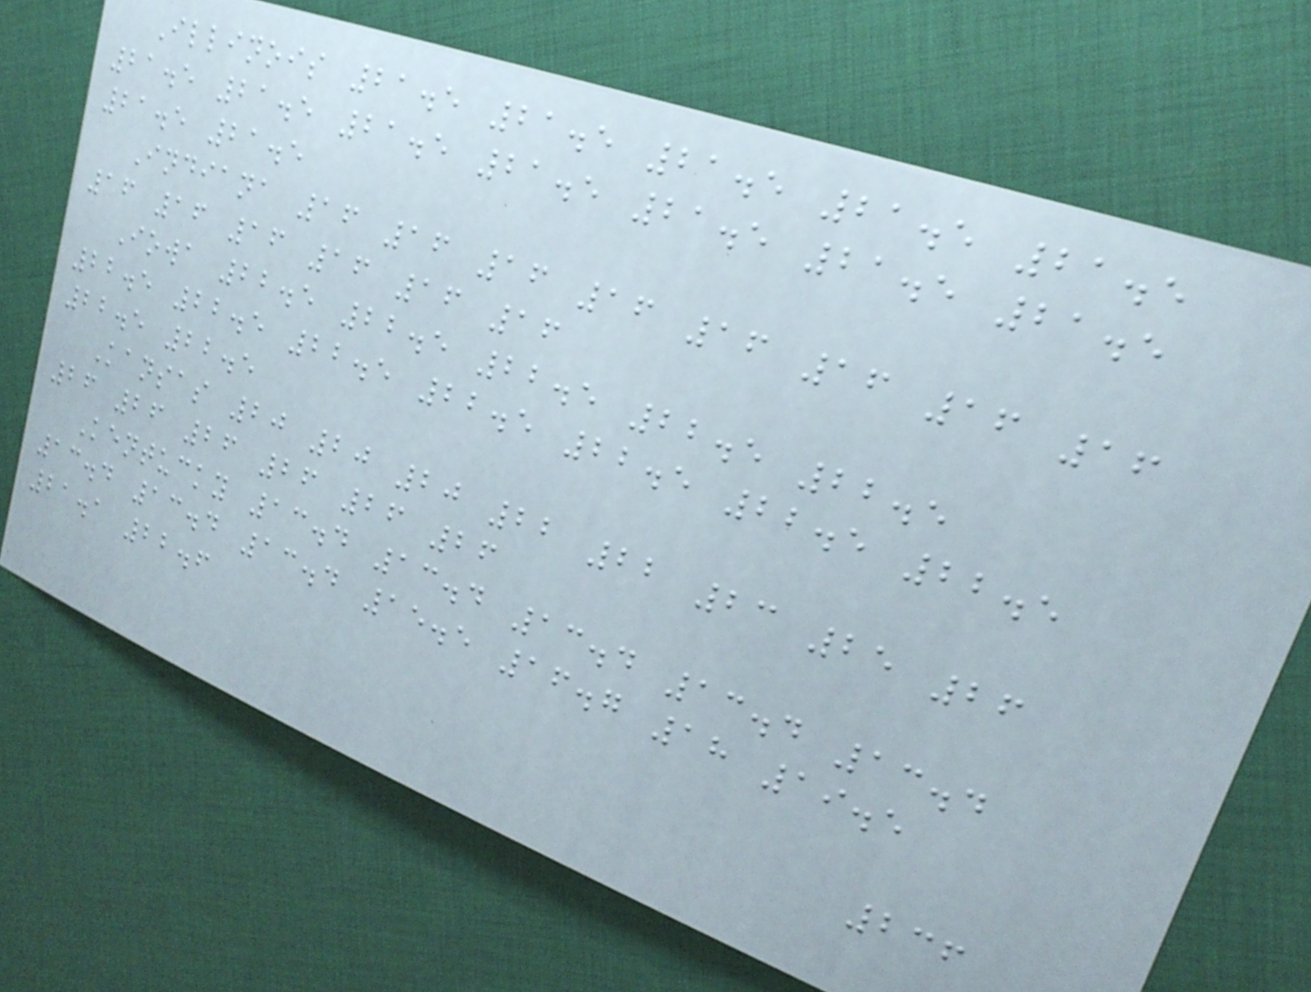Illinois 21.5 21.5 21.5 21.5 21.5
21.5 21.5 21.5 21.5 21.5 21.5 21.5
21.5 21.5
Indiana 16 16 16 16 16 16 16 16
16 16 16 16 16 16
Iowa 22.5 22.5 22.5 22.5 22.5
22.5 22.5 22.5 22.5 22.5 22.5 22.5
22.5 22.5
Kansas 20 20 20 22 22 23 25 26
26 26 26 26 26 26
Kentucky 13.4 13.4 13.4 13.4 13.4
13.4 13.4 13.4 15.5 16.7 18 19.5
21.1 22.6
236
